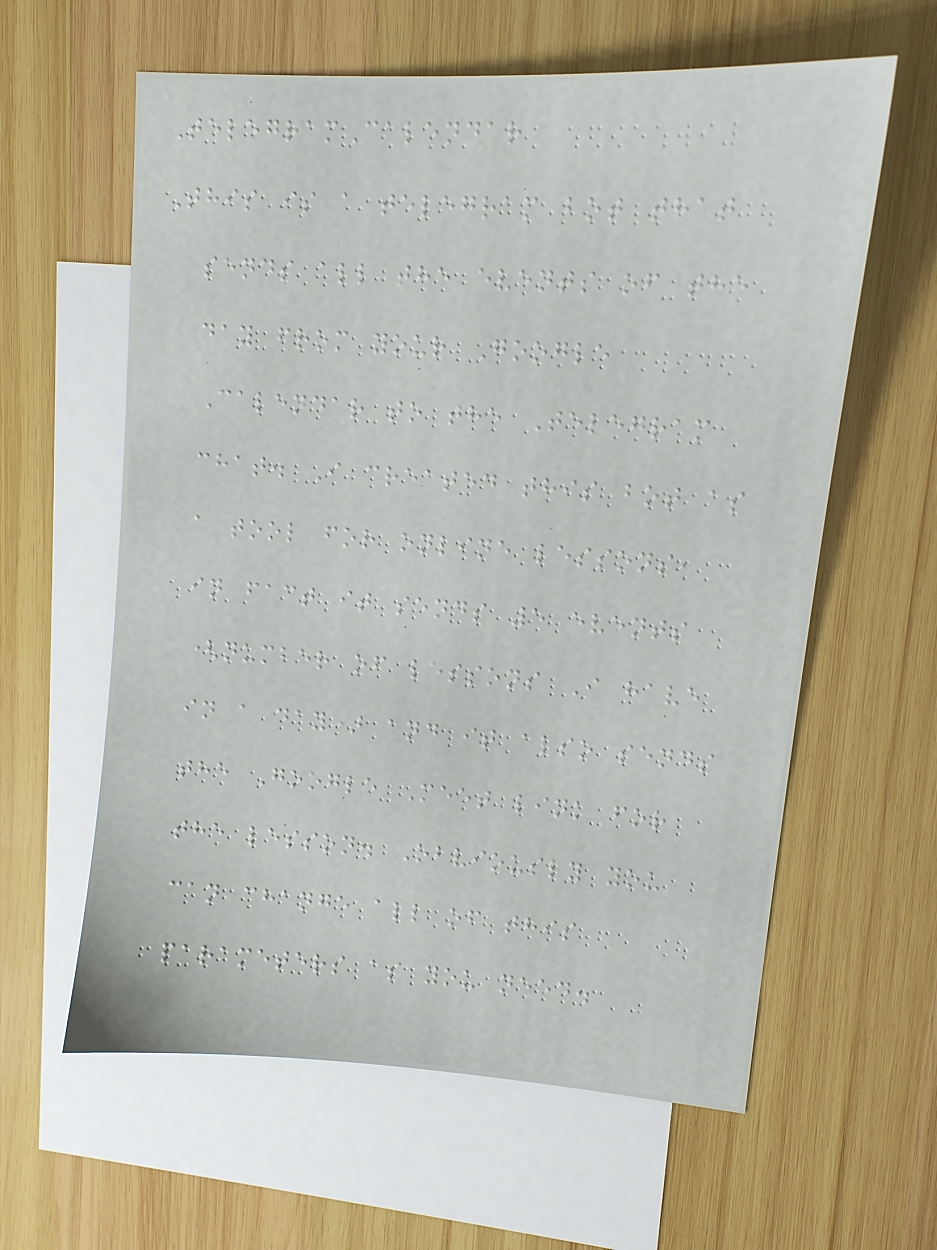TelegramCalendar
This is a telegram bot that
sends all the events of the
day from your Google
Calendar to the Telegram
chat. I created this bot as
a tool for online lessons,
in fact it sends 5 events
(number of lessons I have
in a day) and it also sends
the Google Meet link for
the lesson. Obviously you
can change all of this
parameters as you need.
